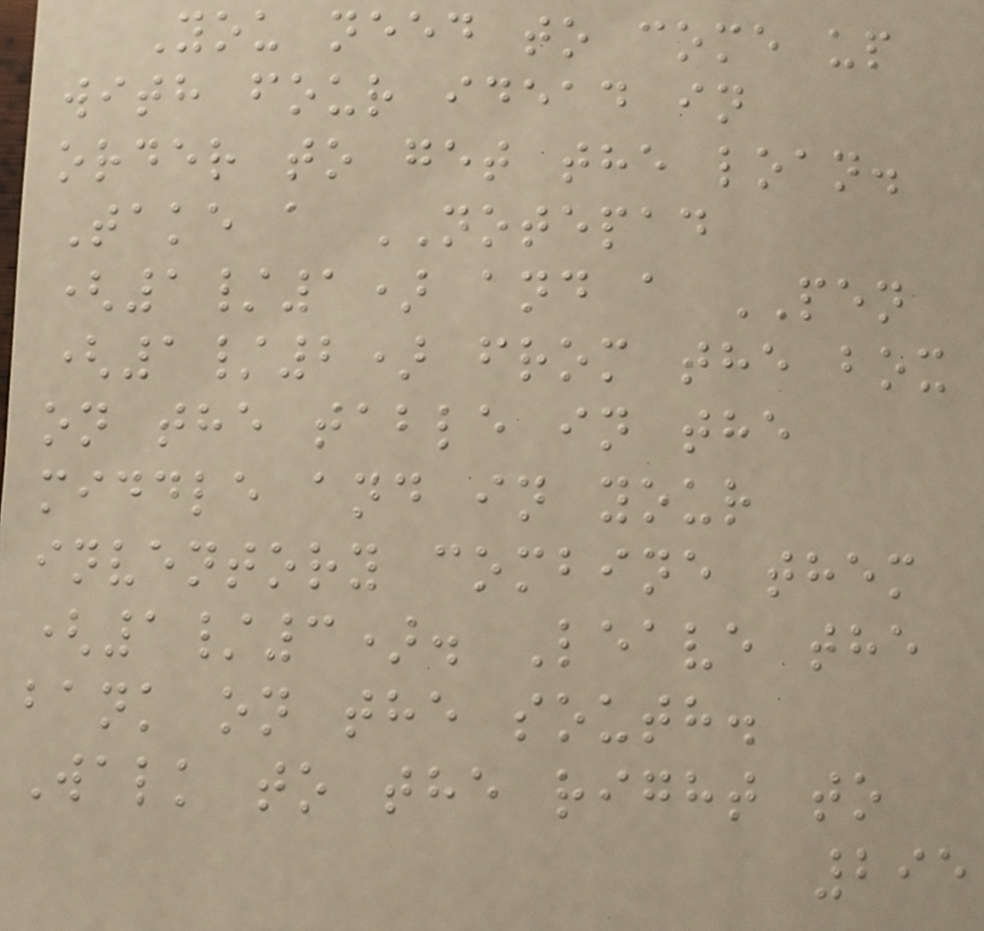You need to come up
with four idead in
order to get the loan.
Take a NOTEPAD
(1/1) and a PEN
(1/2) from the box
on the table in the
middle and in your
inventory combine them
(1/3). Leave the
bank on the south.
Walk to the right to
295
